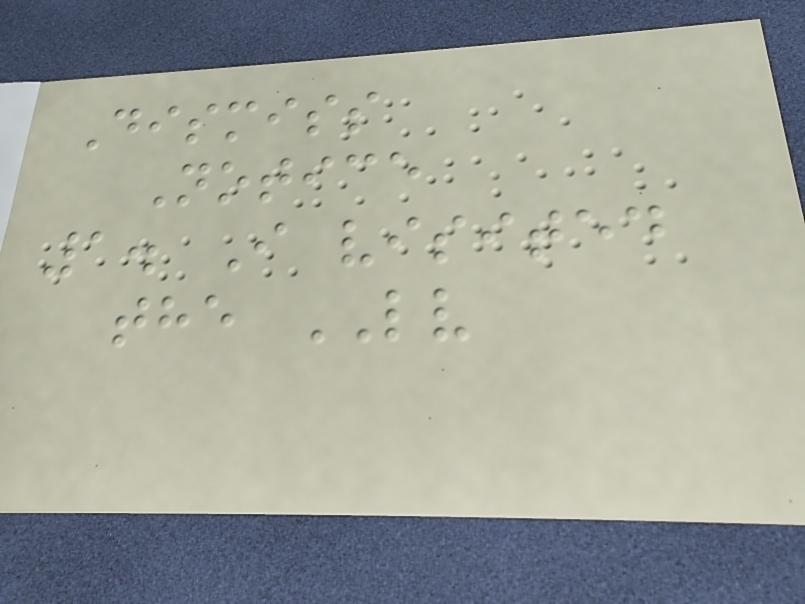Dismiss
Notice
1. I visited
the LV
